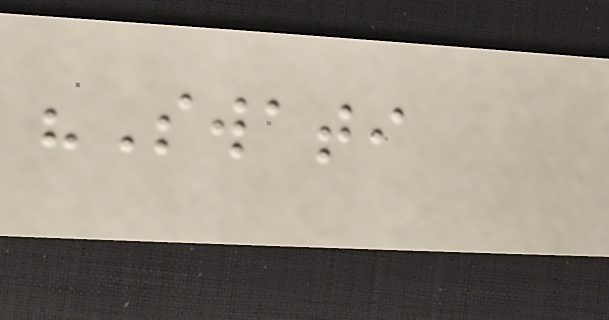"Swati
